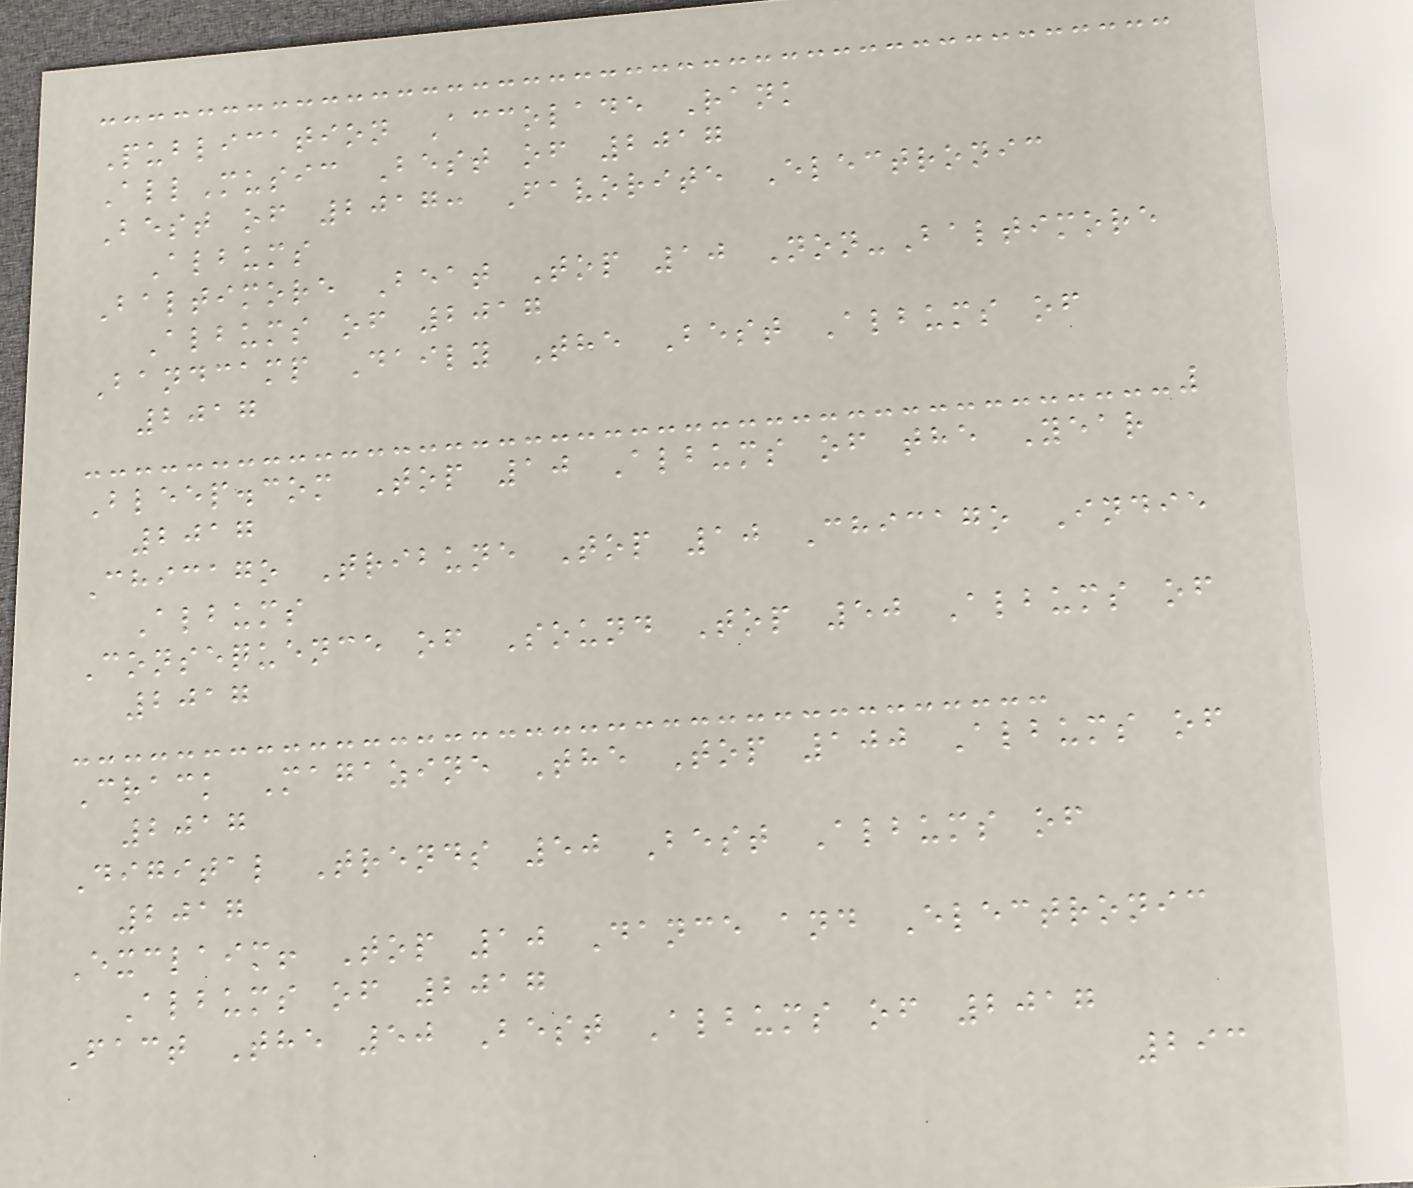Publication Accolade Rank
AllMusic Best of 2017
Best of 2017: Favorite Electronic
Albums
Baltimore Beat Top 10 Non-Baltimore
Albums of 2017
Bandcamp Daily The Best Albums of
2017
Bleep.com Top 10 Albums of the Year
2017
Chicago Tribune Top 10 Chicago Indie
Albums
Consequence of Sound Top 50 Albums of
2017
Crack Magazine The Top 100 Albums of
2017
Digital Trends 50 Best Albums of
2017
Exclaim! Top 10 Dance and Electronic
Albums of 2017
Fact The 50 Best Albums of 2017
293
